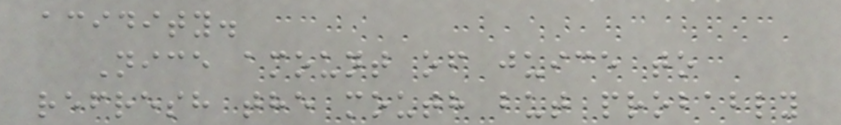acidity.
Nice amount of juice to
refresh the mouth but probably
